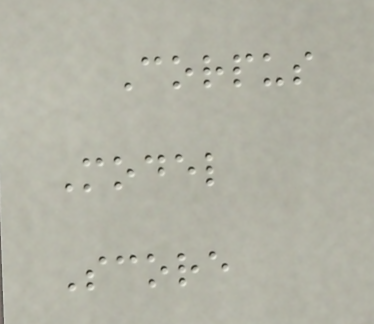Corpus
Model
Score
